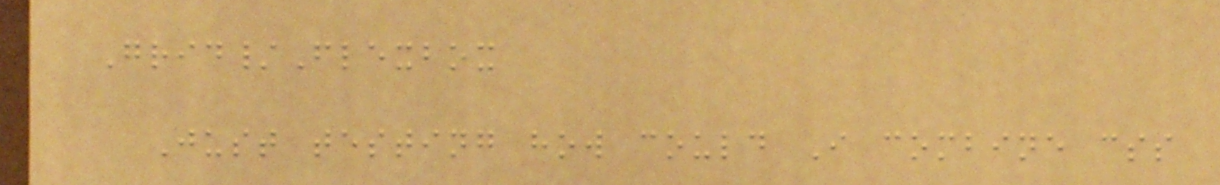Grid/Flexbox
Just testing how could I combine css
